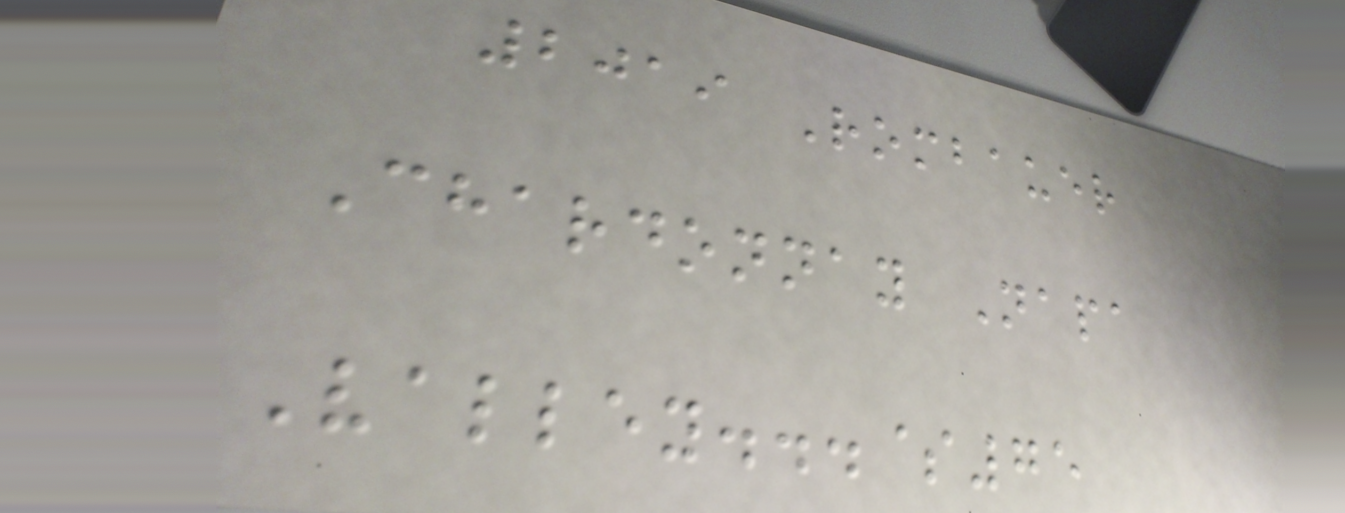2019 Rombauer
Chardonnay Napa
Valley...$75
